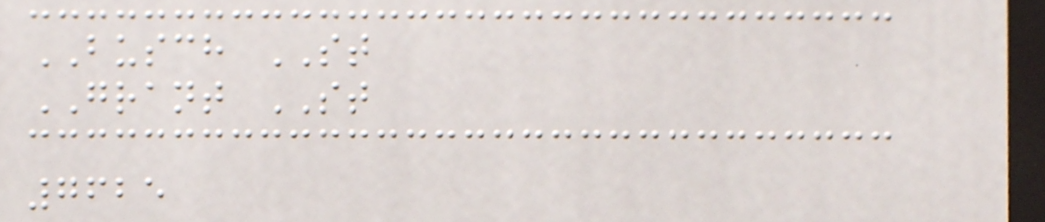BUSCH ST
GRANT ST
7625
